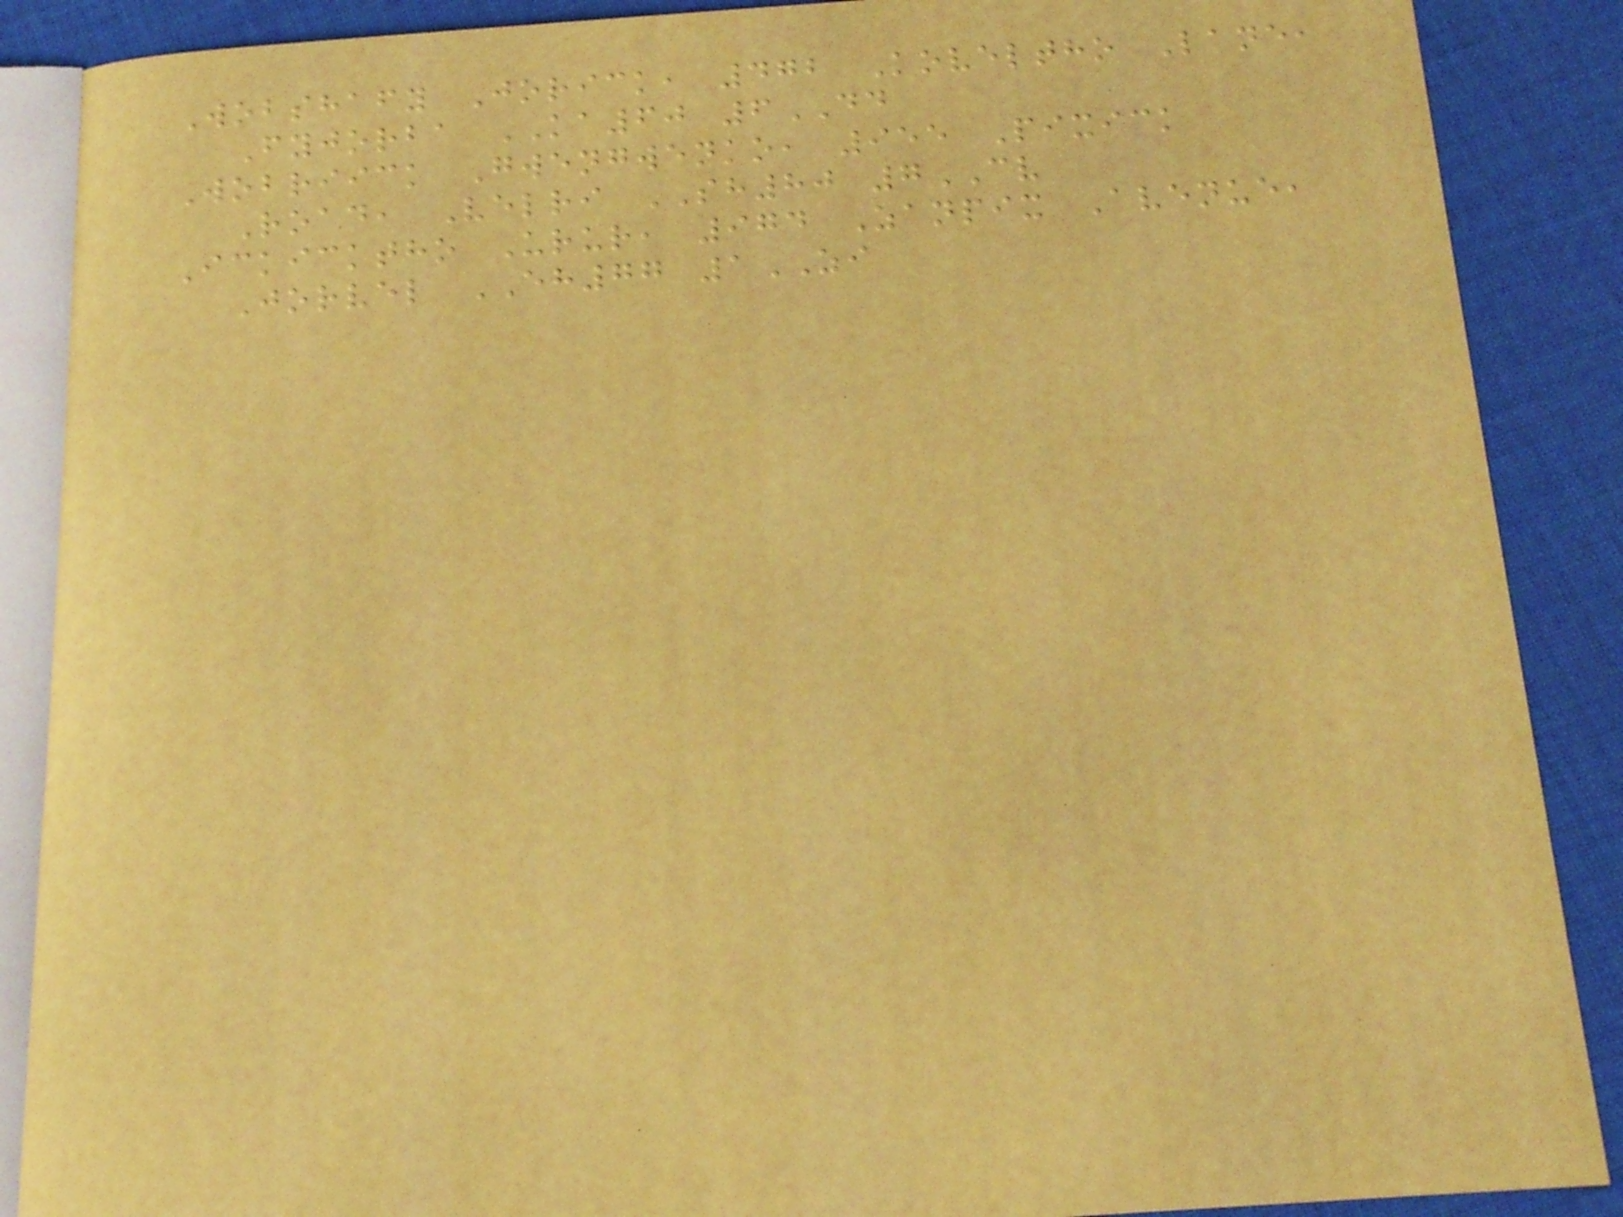Wobshafy Jorick, 472 Koveltho Lane,
Fyjorba KA60 6DD
Wobriick Gwengwenko, 955 Pixick
Road, Velri SH80 7CV
Ickicktho Urur, 974 Zanpix Avenue,
Jorvel EH77 1ZI
